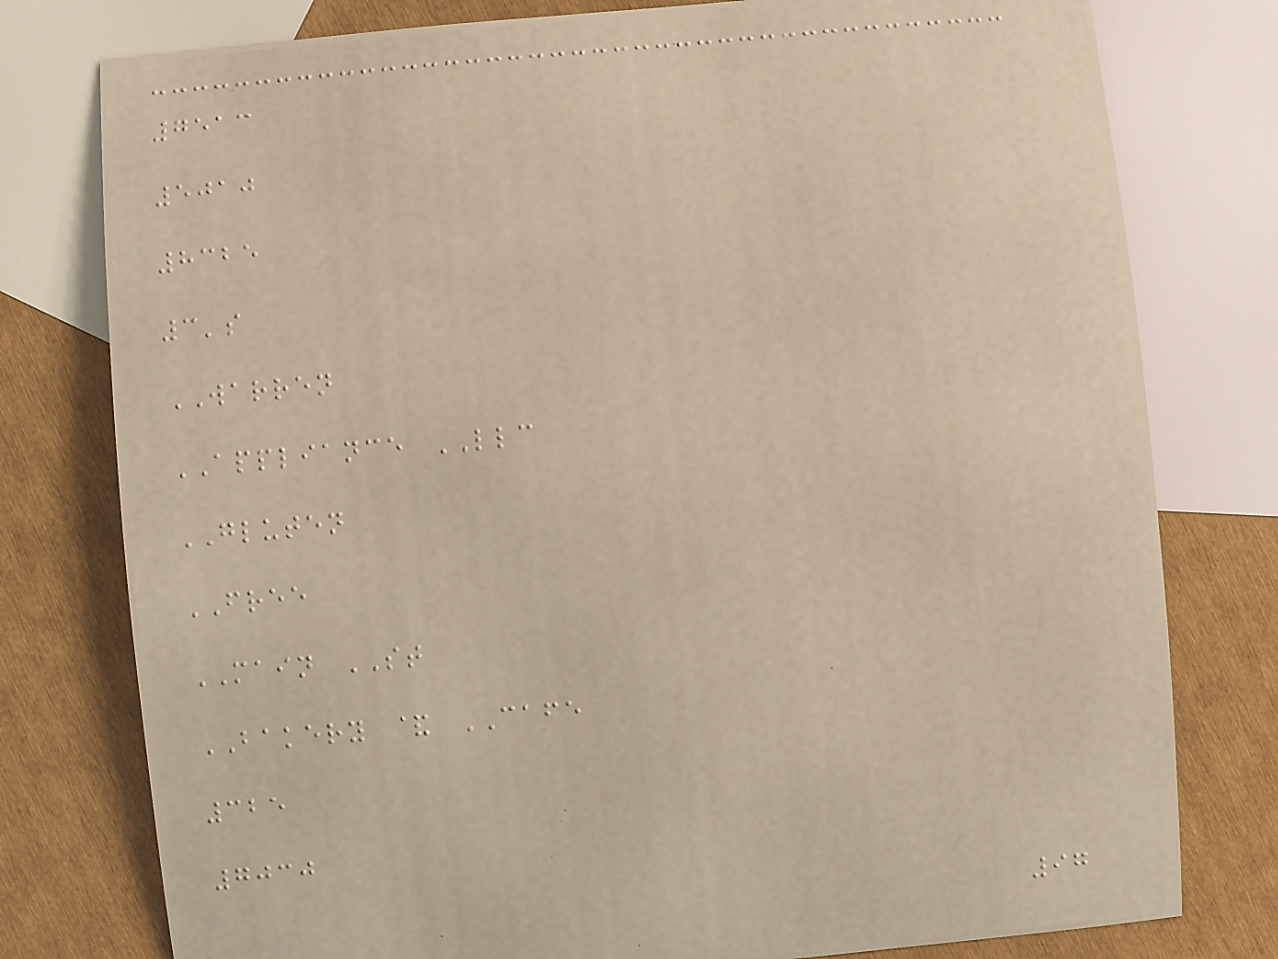7513
5010
8325
3's
WARREN
APPLIANCE LLC
GLUTEN
FREE
MAIN ST
BAKERY & CAFE
325
7030
97
